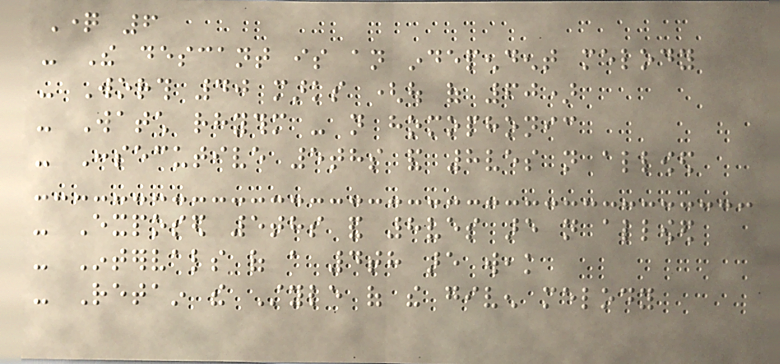Question 6
- The descant is an independent melody
- Worth 40 marks (out of 60)
- Watch rhythm - not homophonic
- Consecutive 5ths and 8ves not allowed
- Exposed 5ths and 8ves are not allowed
- Intervals of a 4th are weak
- Retain the Style of the given melody
